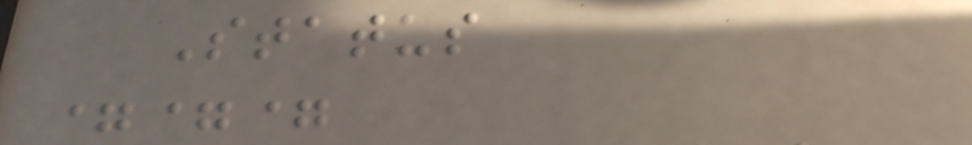Status
===
